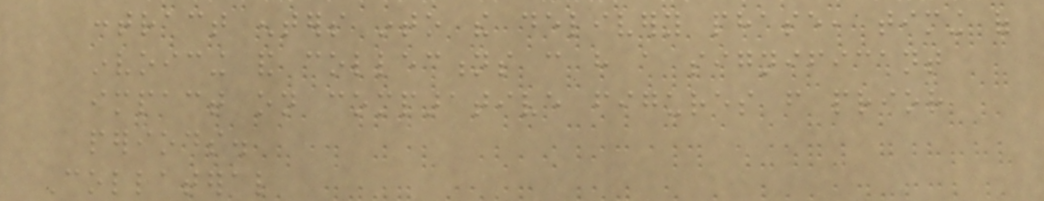contract enters into the delivery phase, timing of
invoicing and collections can have a significant
impact on comparative figures from prior
periods.
Collateral
